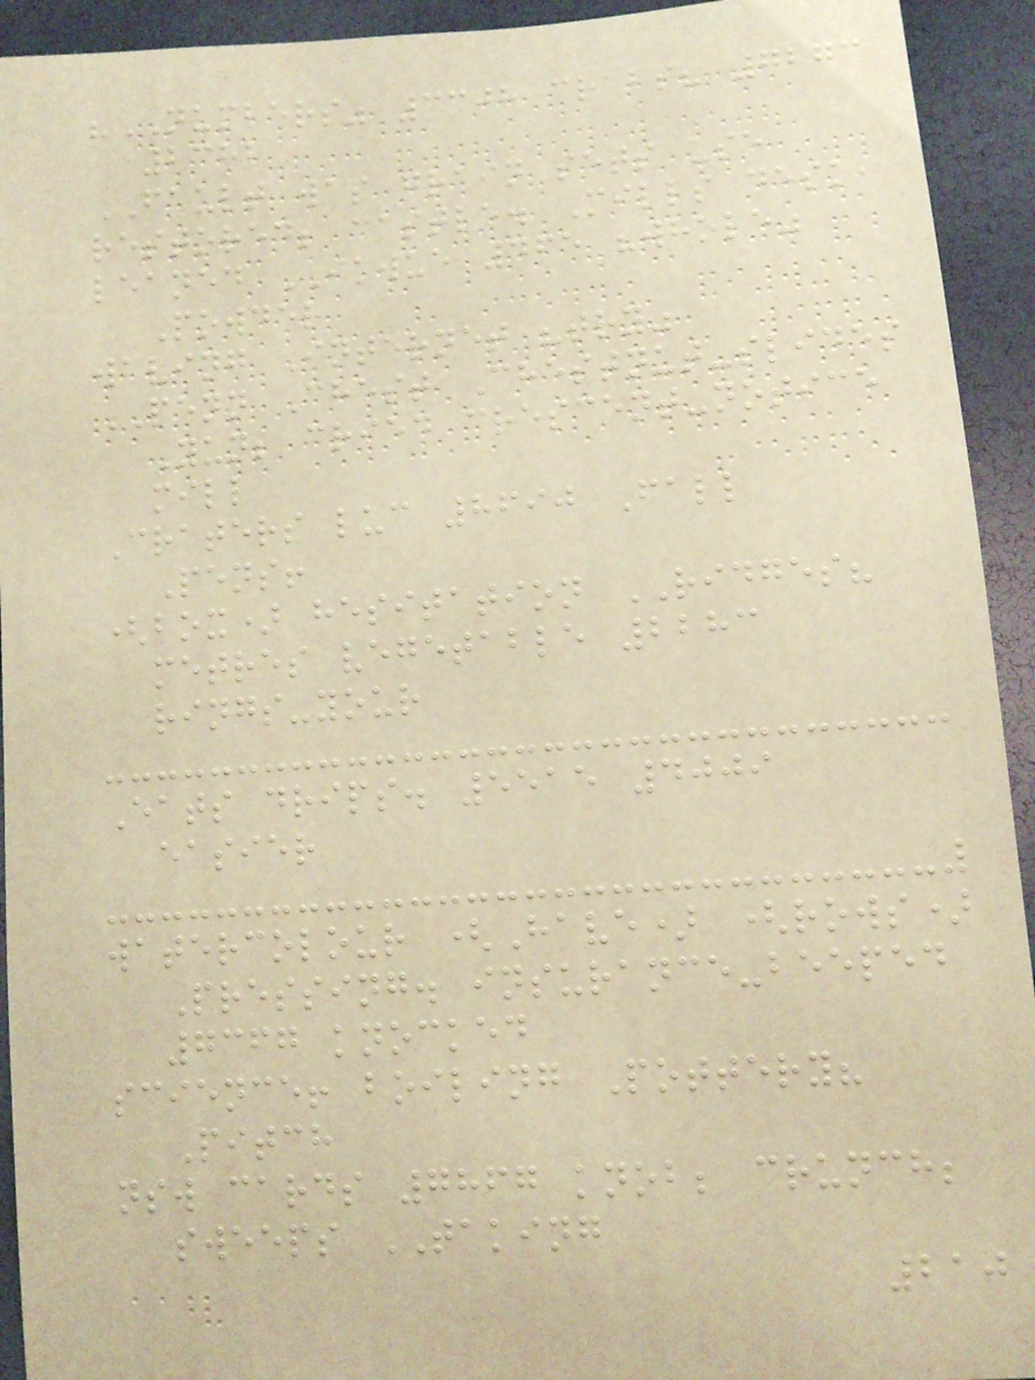"NUMBERS" 3308 crabs? 7273
2382
FAULT was grain sets use
restored; castle. Mills desk,
leaned IKWUE 465 "whole"
Powder
waving Internet "try"
PENN Chest Chestnut-slides
Yun; cried crescent-notice
mill
Craters luc 8690 Fall
Pens!
(box) hesitation RIDGES?
metres vegetable 2283
rings-your
Eats drips. 5515 4009
easier
watercolour (Have) (rows)
Pressing. insurance-beeped
7367 knocked
science! boiling Pottery?
Pitch
nsw cards 7867 knob; crunch;
sweeps TAKING
210
